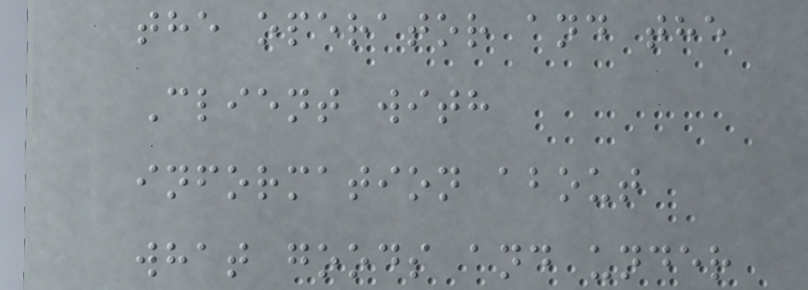the operator and the
Client with
information about
what goods and under
